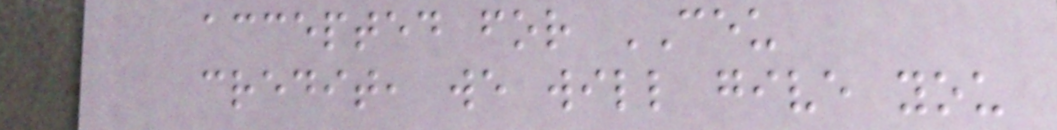accepted for CEU
credit, we will give you
